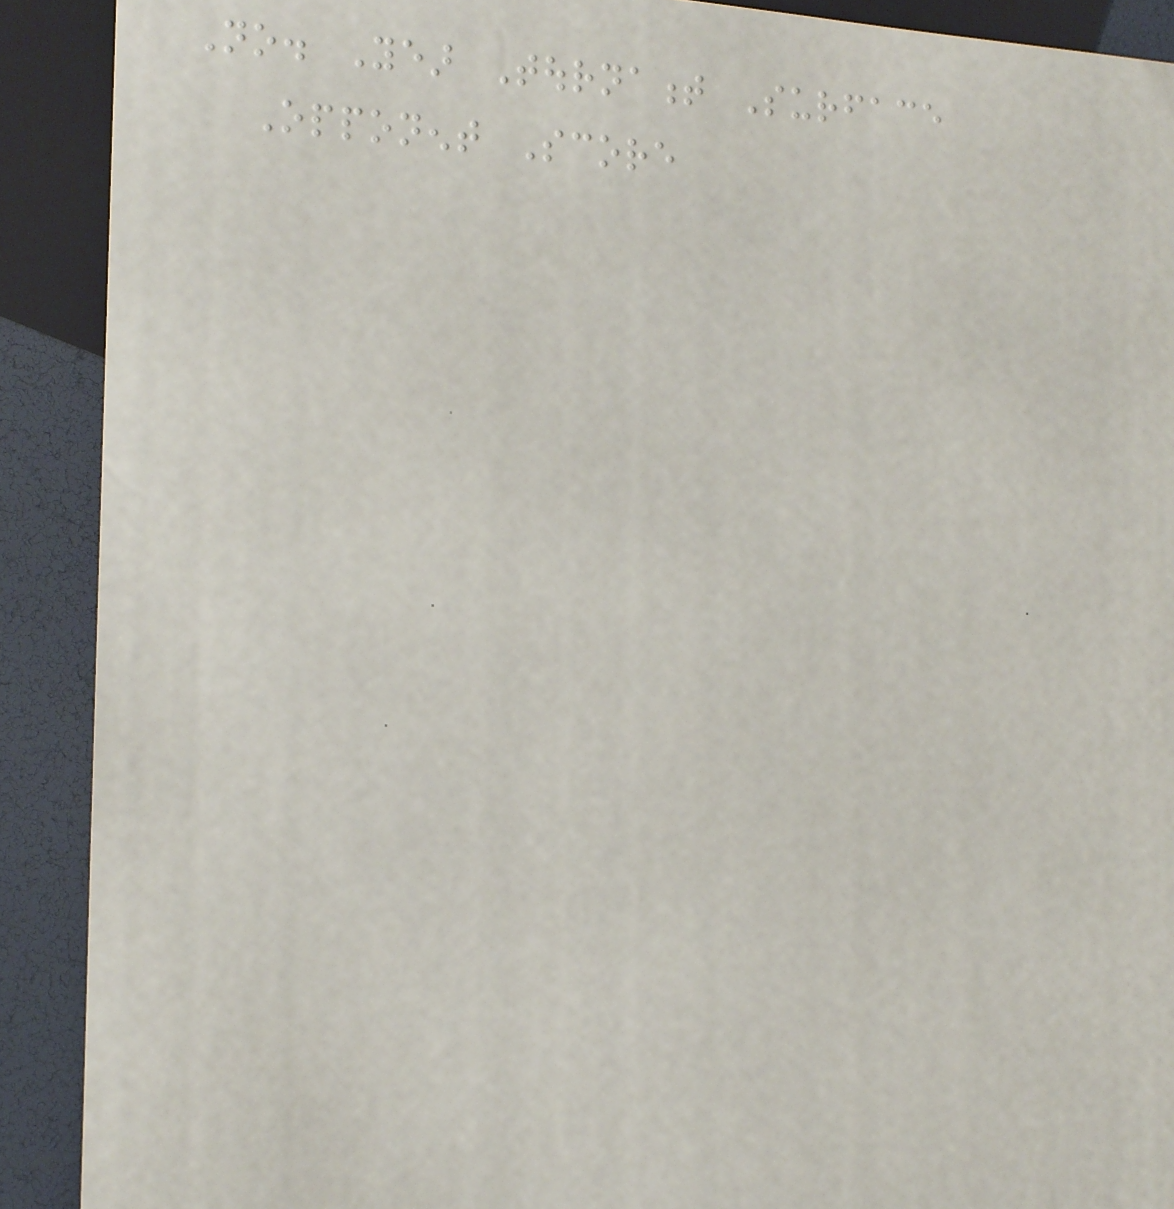No. Year Tournament Surface
Opponent Score
